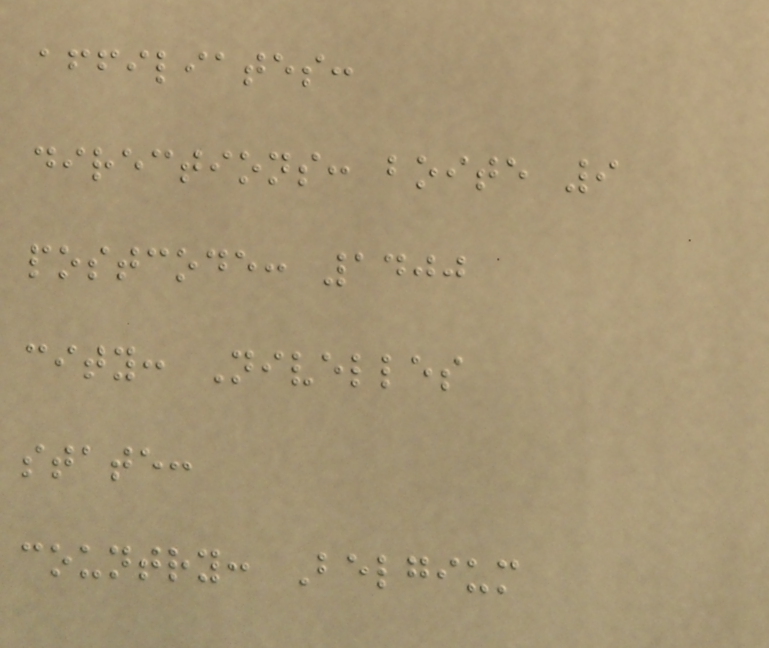affiliates:
directions: boite 9
postcode: 1400
city: Nivelles
state:
country: Belgium
